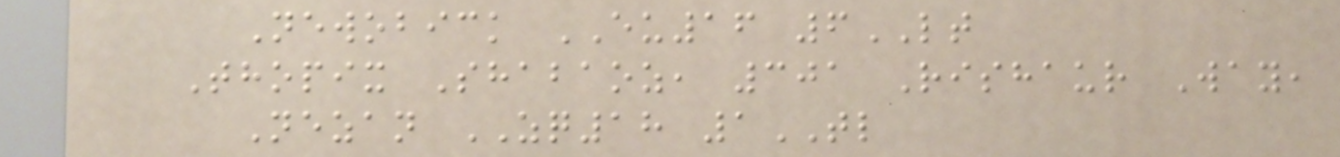Newobick EU16 6LT
Thopix Shabaoz, 301 Rishaur Way,
Nezan ZQ18 1TL
